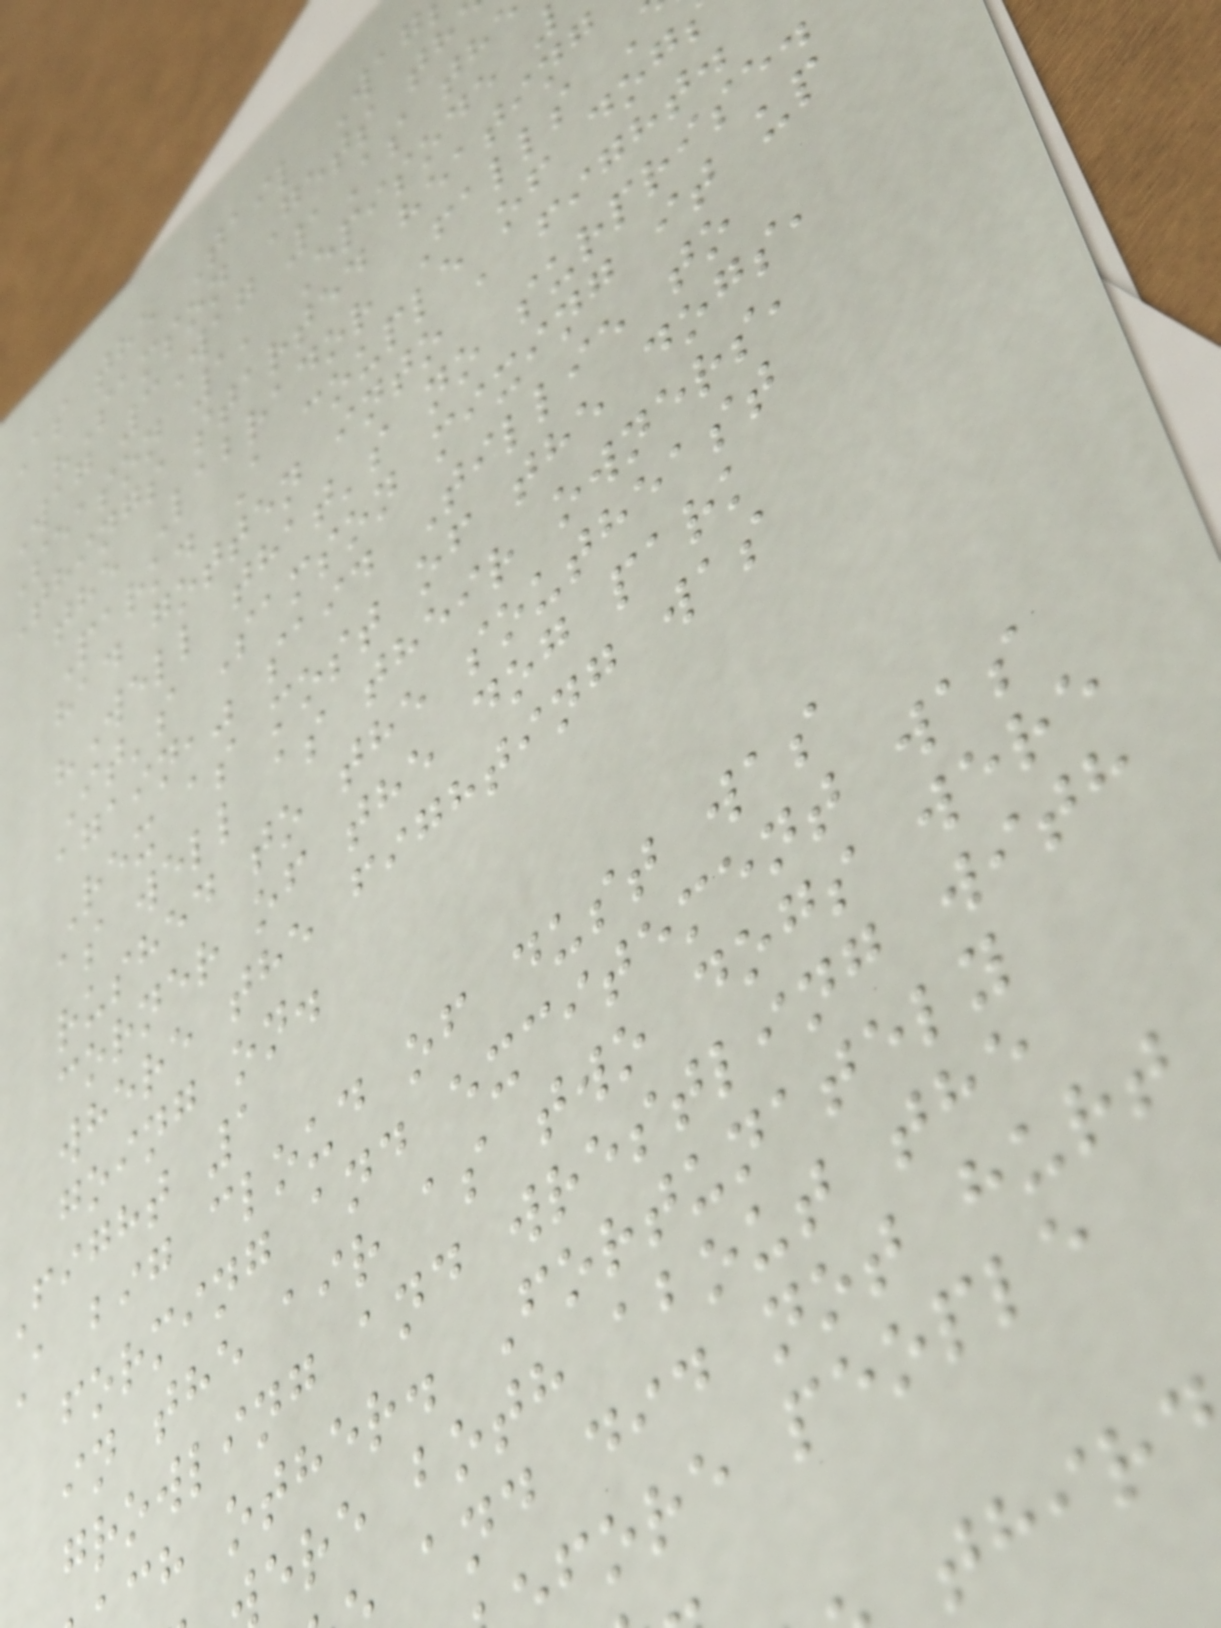As the Tail Wag
"Samson Gets th
Wag 3Wag 1As th
Season 1, Episode
Things started heating
the Labrador Falls
Park. A couple of dog
had gotten into a fight.
"Well that's no surprise.
It's Samson mixing it up
again," said Tillie to
Rex as most of the dogs,
as well as their owners,
rushed to the southeast
corner of the dog park
where the fighting was
going on.
Fight 1
A big cloud of dust was
forming and excitement was
in the air as two dogs were
growling and wrestling with
ch other. Fortunately
ere both about the
and did not hurt
fore people
